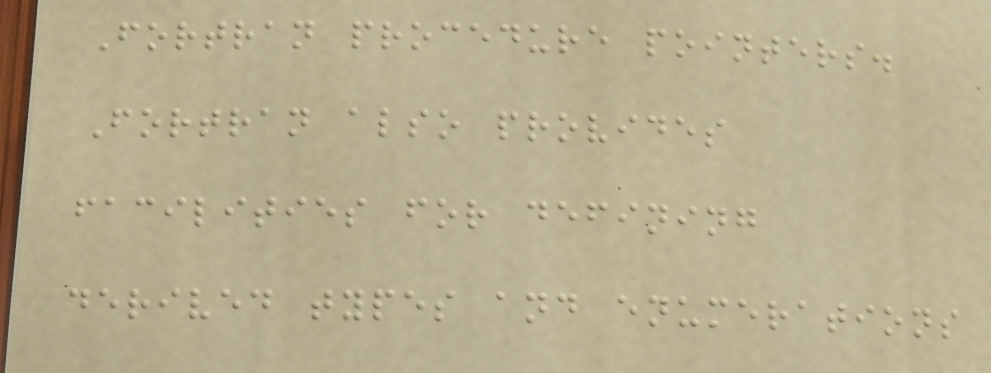Fortran procedure pointers.
Fortran also provides
facilities for defining
derived types and enumerations
